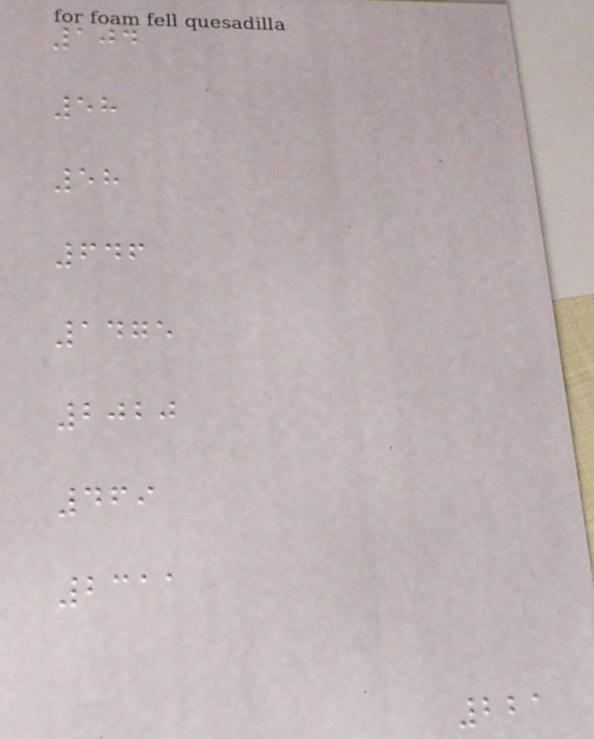104
58
58
646
1475
2020
469
2311
221
